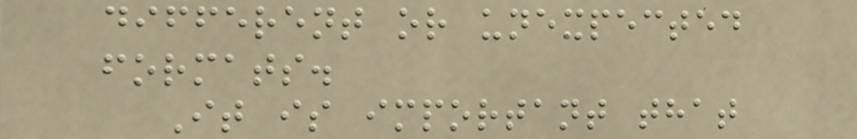different or unexpected
formats.
It is important that
